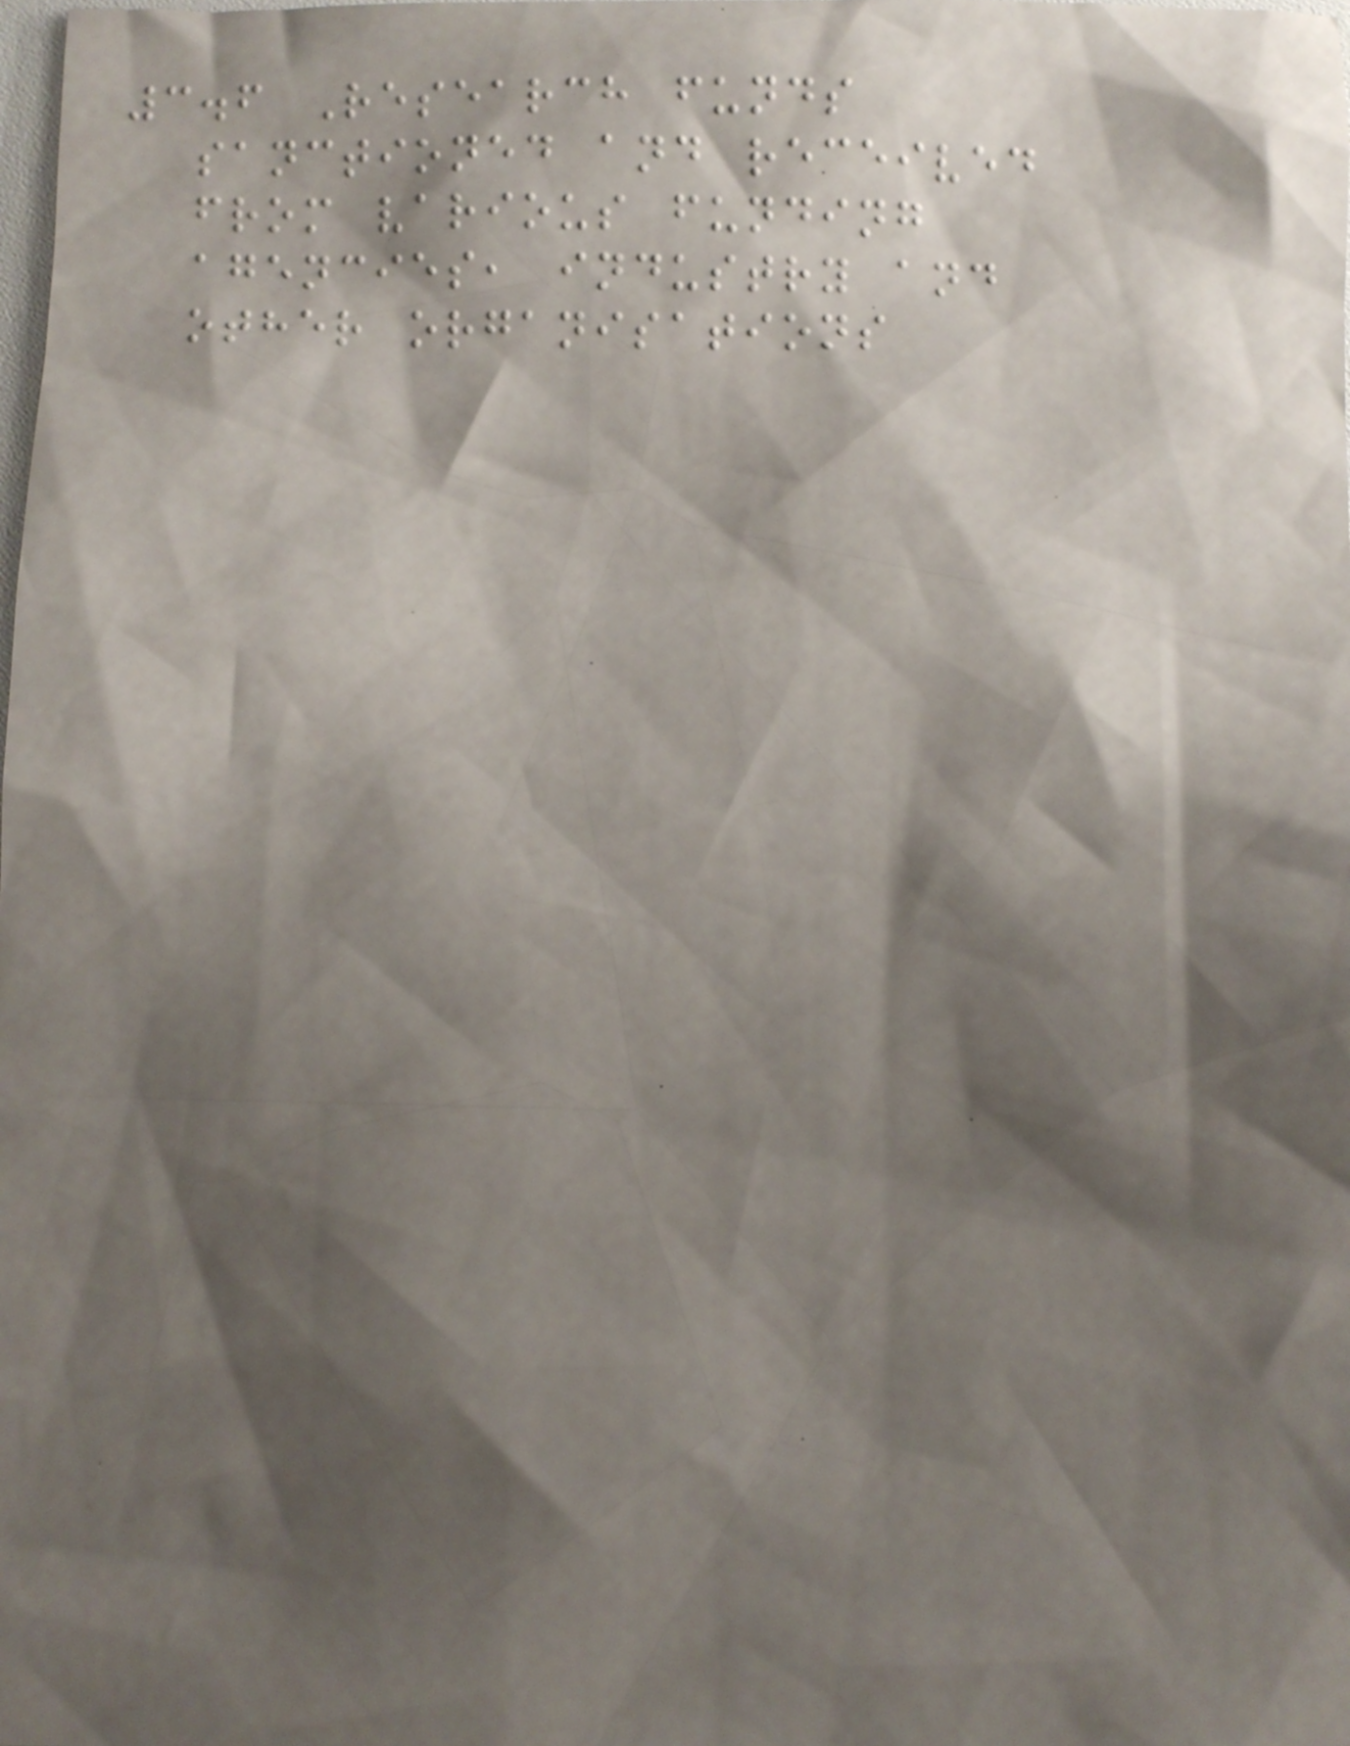3.6 Research funds
sanctioned and received
from various funding
agencies, industry and
other organisations
